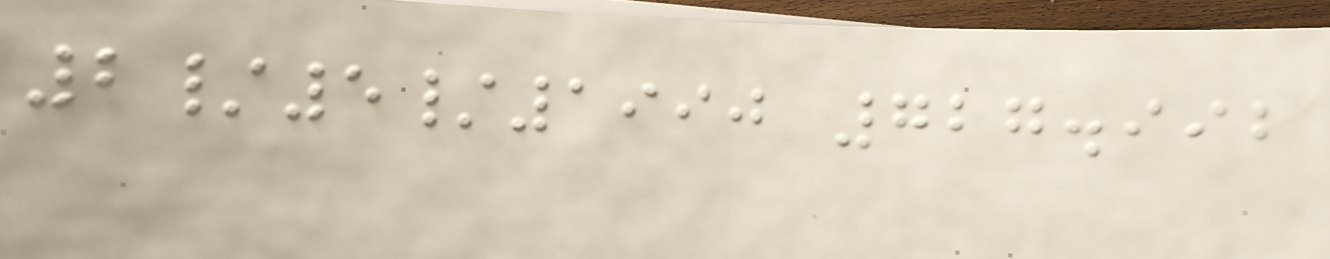2/5/1990 727.992
